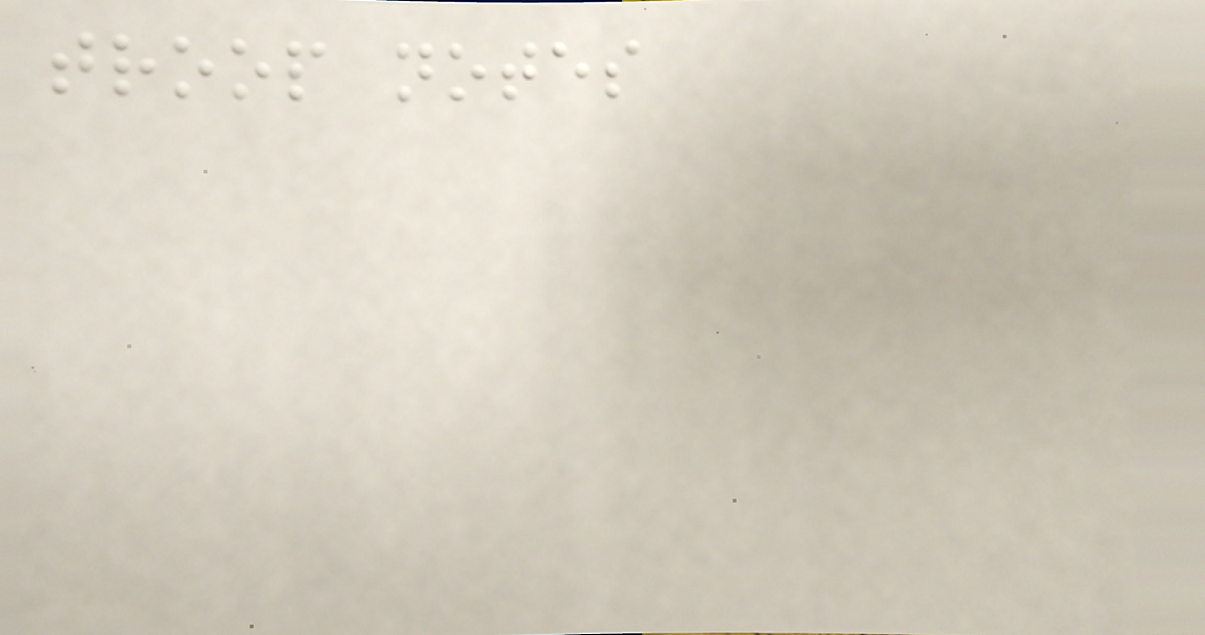troop notes
